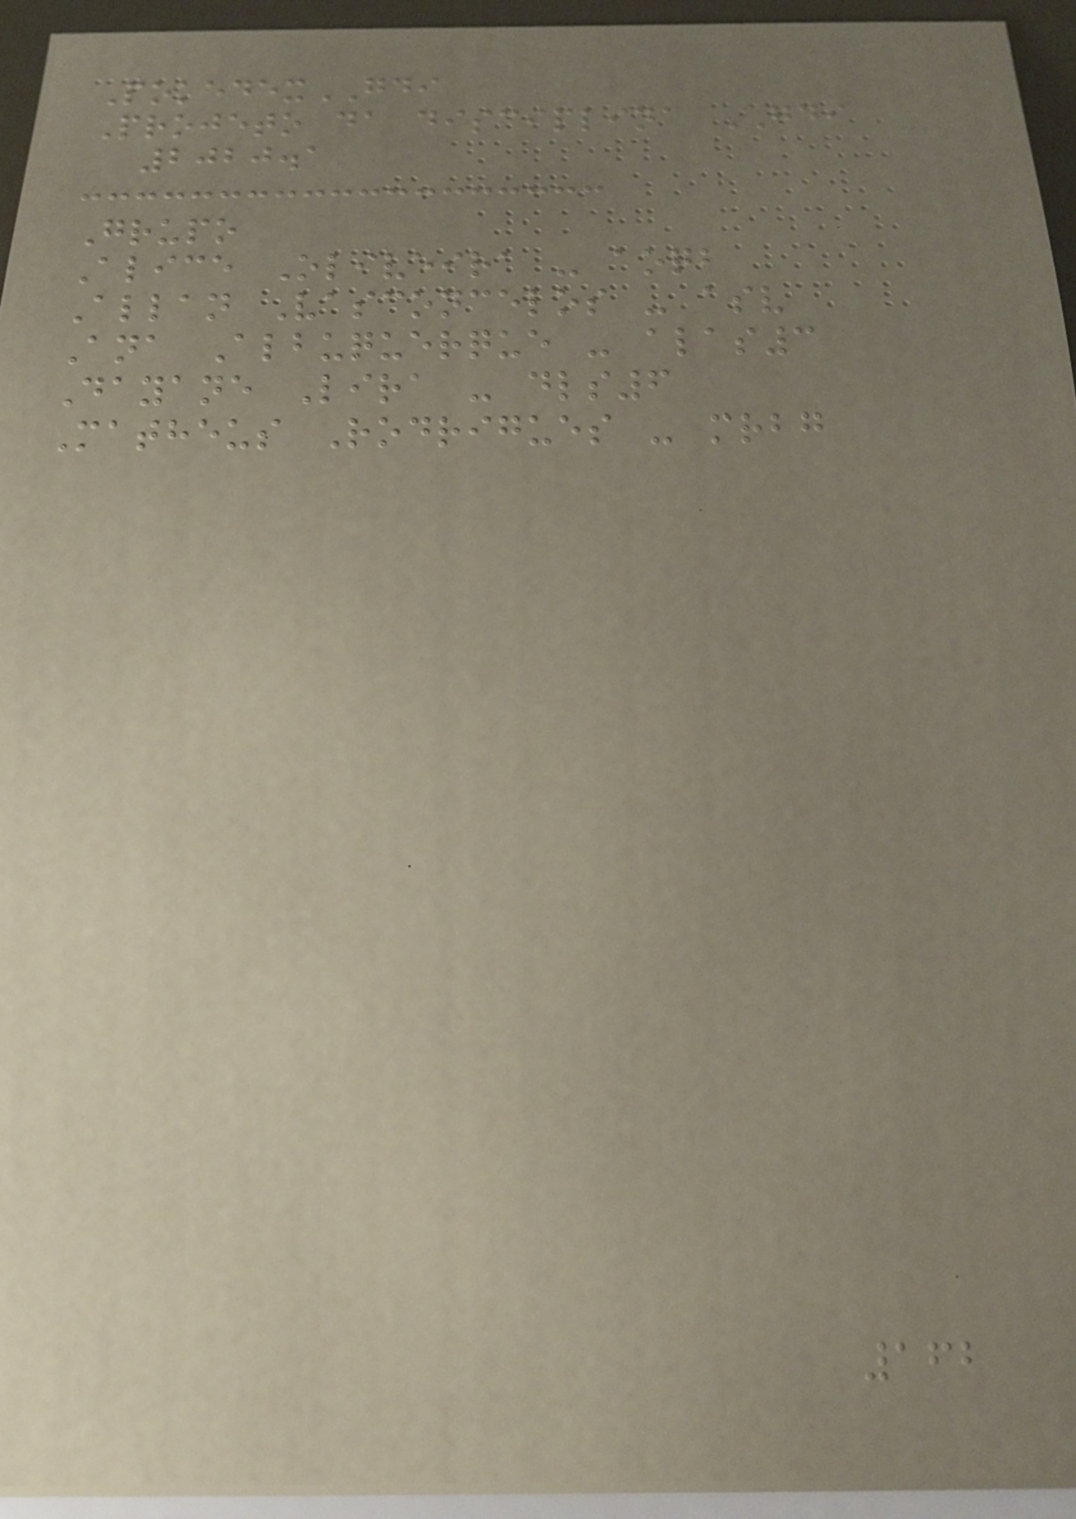PokedexGDI
Projeto da disciplina GDI
2020.1
Grupo
Alice Oliveira - aoqb
Allan Vasconcelos - asv
Ana Albuquerque - alas3
Dayane Lira - dls6
Matheus Rodrigues - mrbg
162
